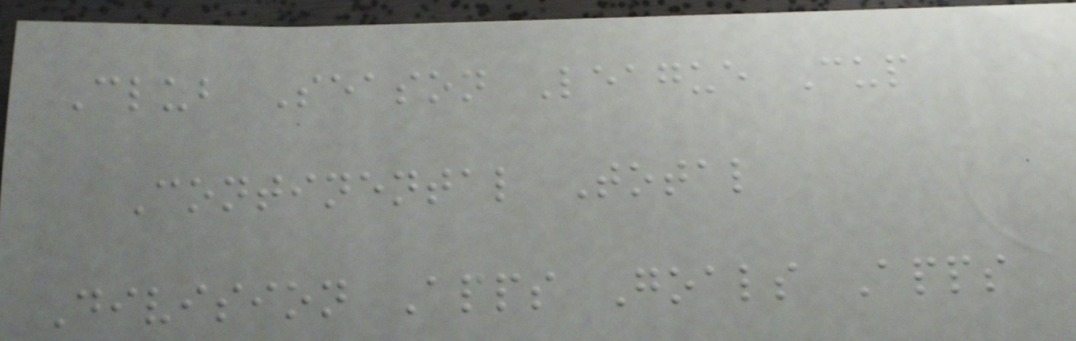Club Season League Cup
Continental Total
Division Apps Goals Apps
